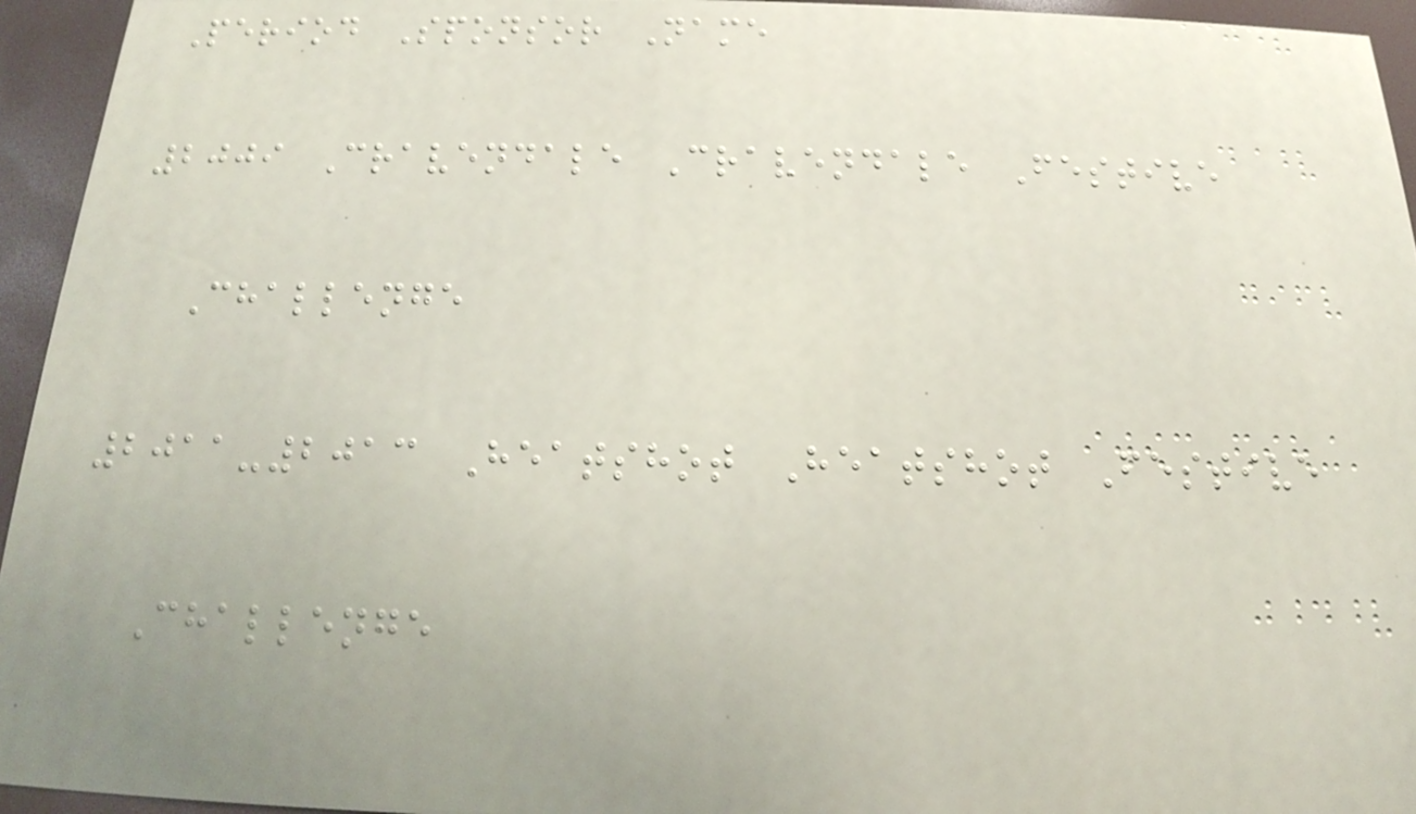Period Sponsor Name
2009 Cravendale Cravendale Festive
Challenge
2011-2013 Heatshot Heatshot Festive
Challenge
